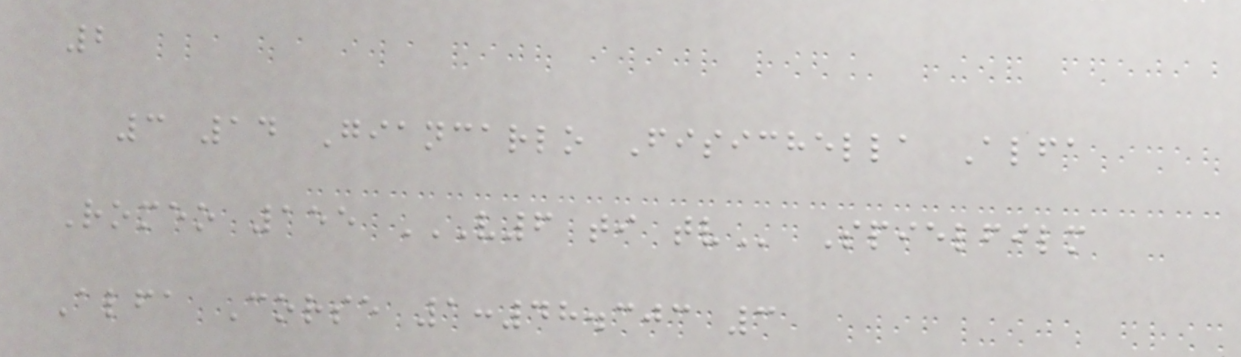2
3 14 Giancarlo Fisichella Alfa
Romeo 155 V6 TI TV Spielfilm
Alfa Corse 1:48.303 3
